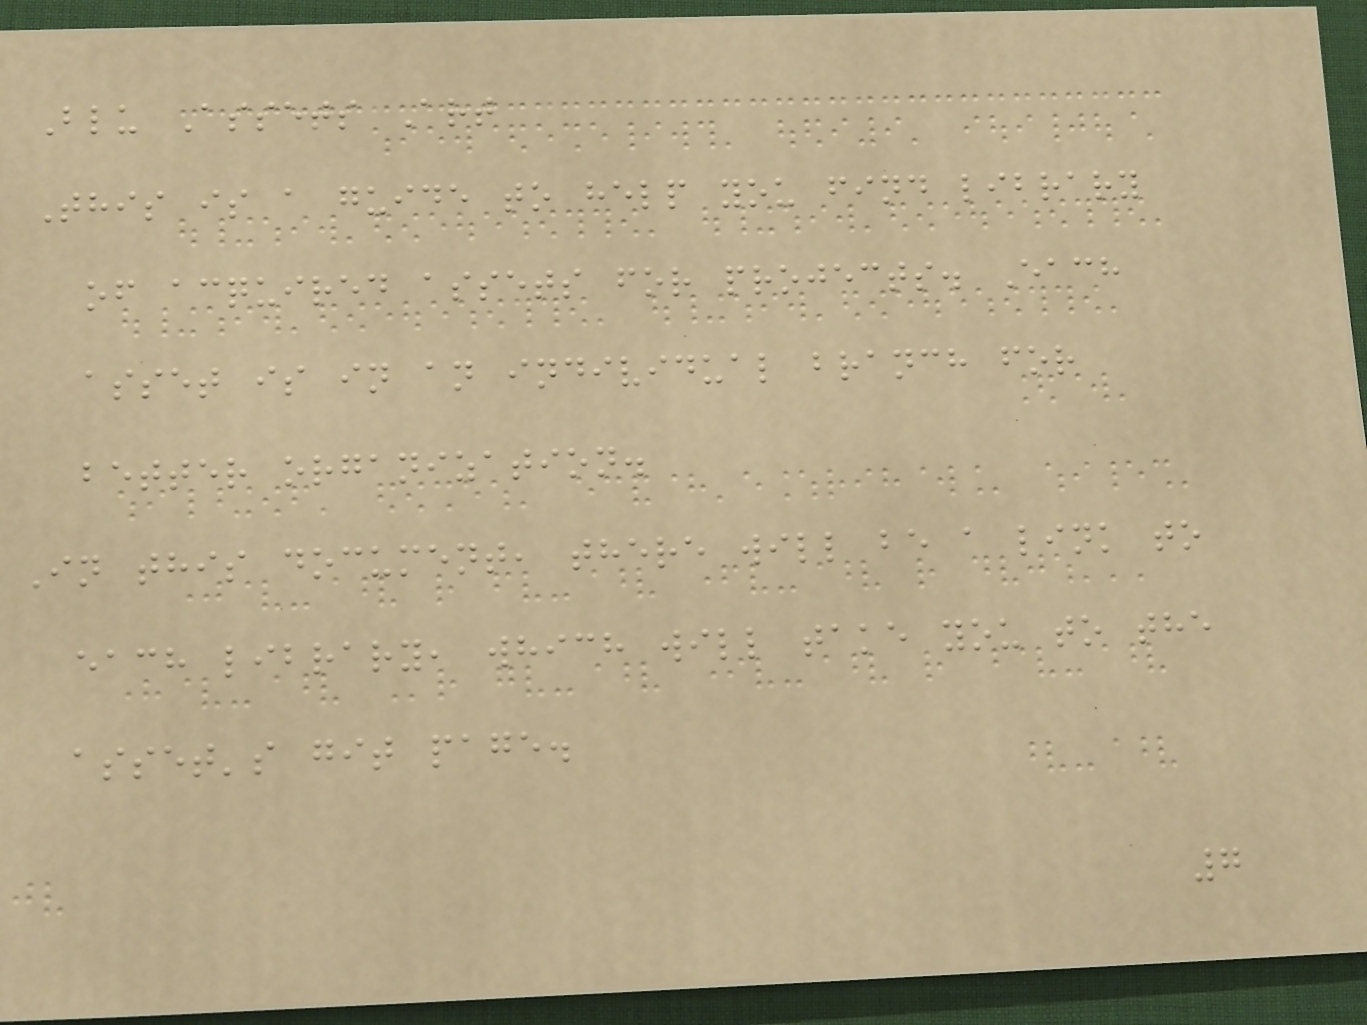Blu Assets Art
This is a guide to help you find library
of acquired assets for projects. Each
asset is in an individual branch for
better organization.
In this document, there will be a link to
each library, which will take you to the
asset's git page.
7
